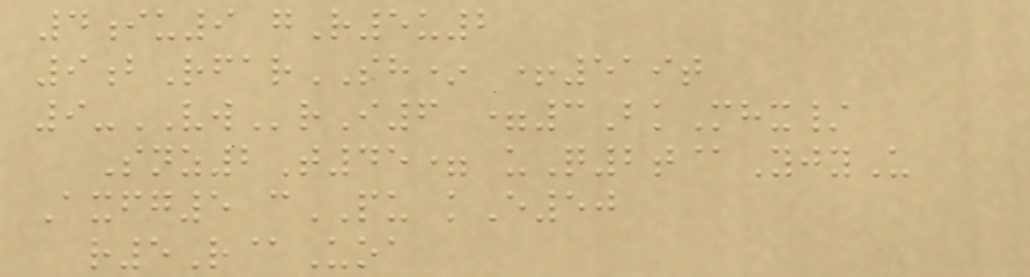4iu9 gR5u2
9bRfarSH* +519t
9-VWrI6 =3BkMhx/
Snz2T45= uQ2t@YjyU
Axfg5 cPU kE50
r5R@Uoa
